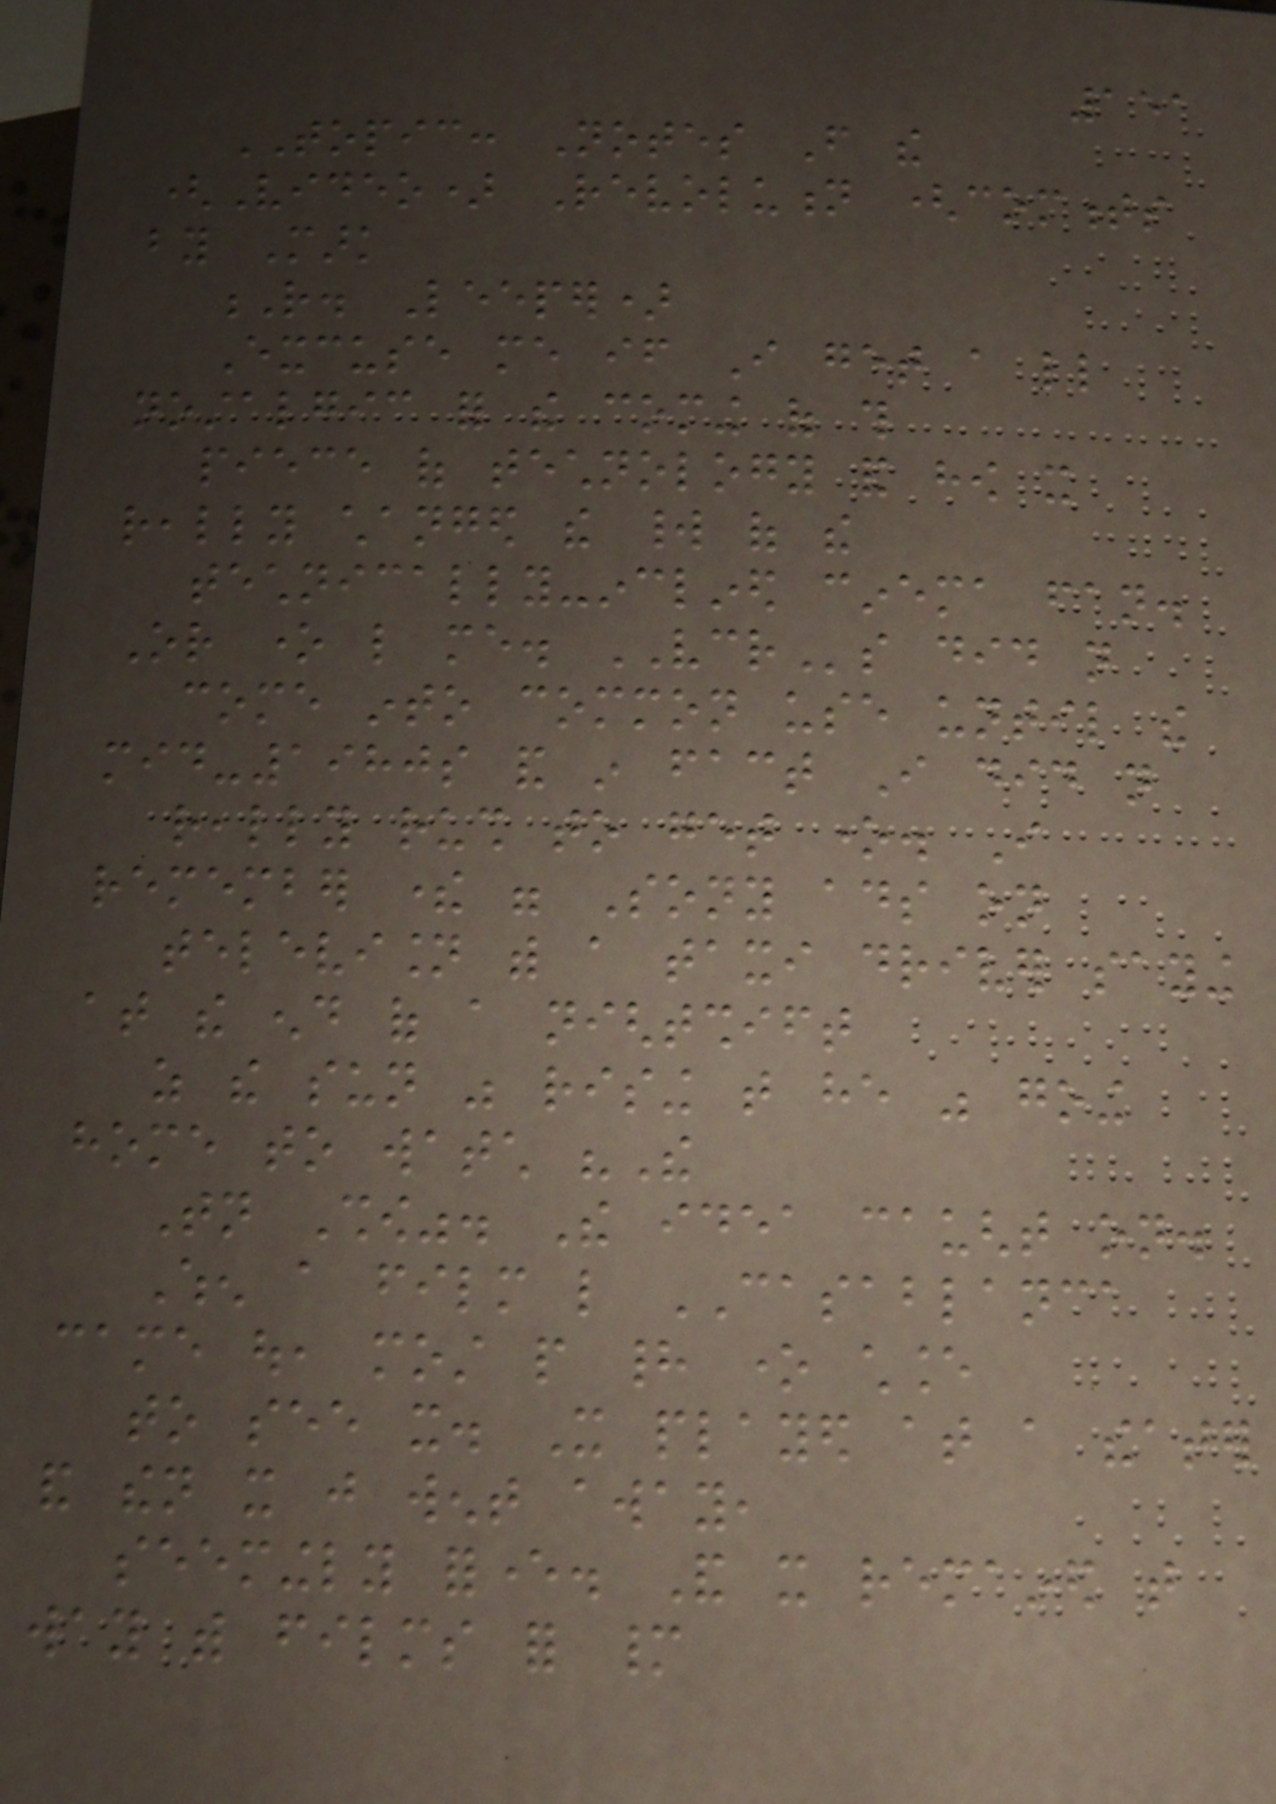151
TOPIC: Notes From the
(Video) Revolution (comments
by Mark
R. Leeper)
Excuse me if I get a little
nostalgic for the coming of this
piece of technology and how it
really changed the world of the
technically-inclined cinema fan.
Or one like me. VCRs did not
come into common use until the
mid-1980s and in fact I did not
really rush to get one. I
remember there were Sony ads on
television with a taxi driver saying
at the end of a nightshift
as the sun was rising that he was going
home to watch "The
Tonight Show". The idea caught on.
When a film like CASABLANCA
came out, most people had one chance
to see it. It played at a theater
and then it just went away,
seemingly forever. And it remained that
way with films for many
